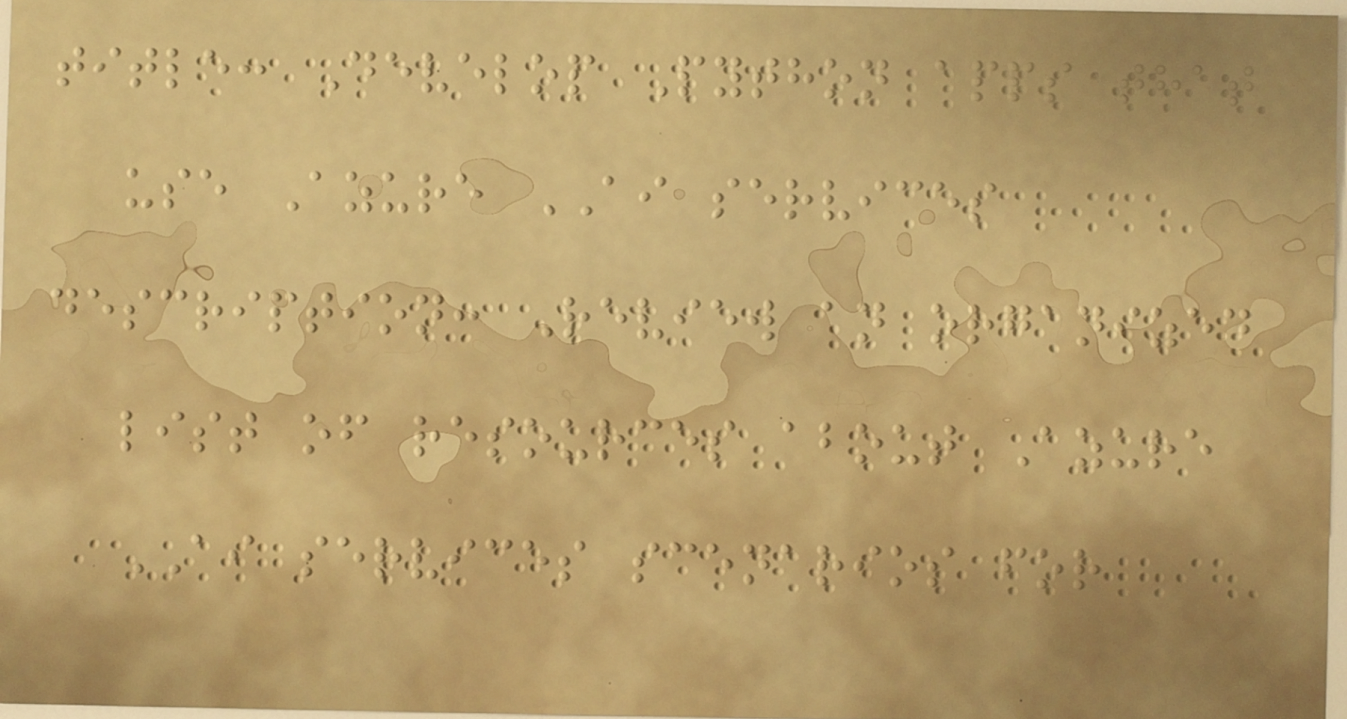title: Develop Python apps that
use Azure AI services
description: Review an organized
list of resources about Azure
AI services scenarios for
